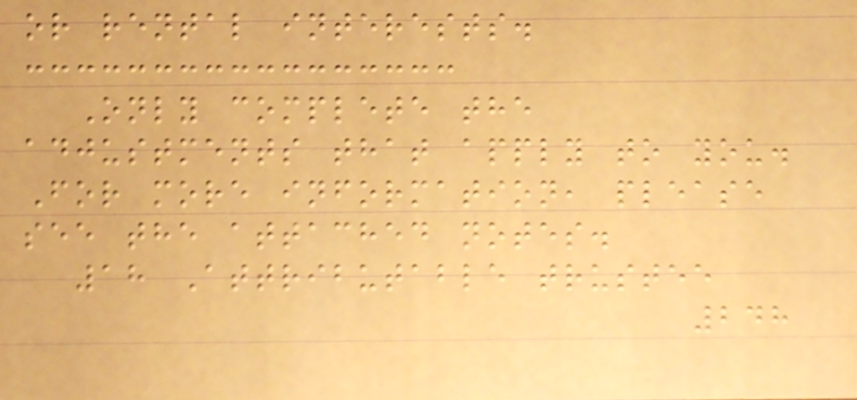or rental interests.
Only complete the
adjustments that apply to you.
For more information, please
see the attached notes.
18 Attributable trustee
248
